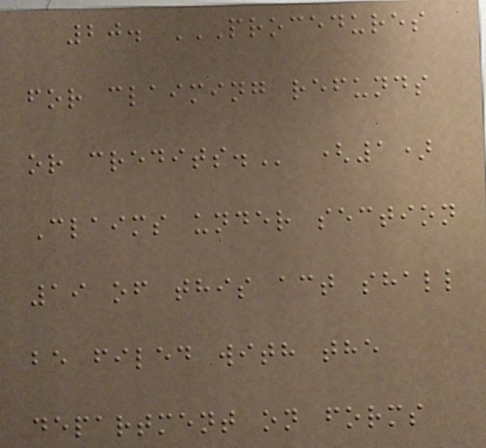20. PROCEDURES
FOR CLAIMING REFUNDS
OR CREDITS. (1)
Claims under section
19 of this act shall
be filed with the
department on forms
